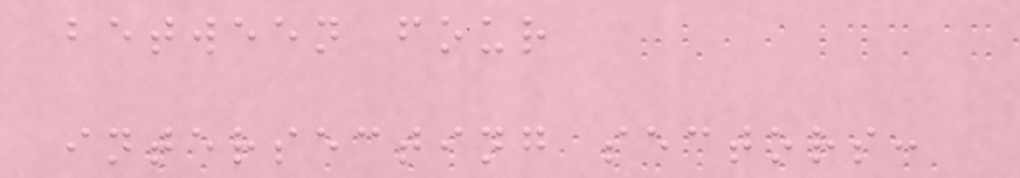between four
intersecting sectors:
